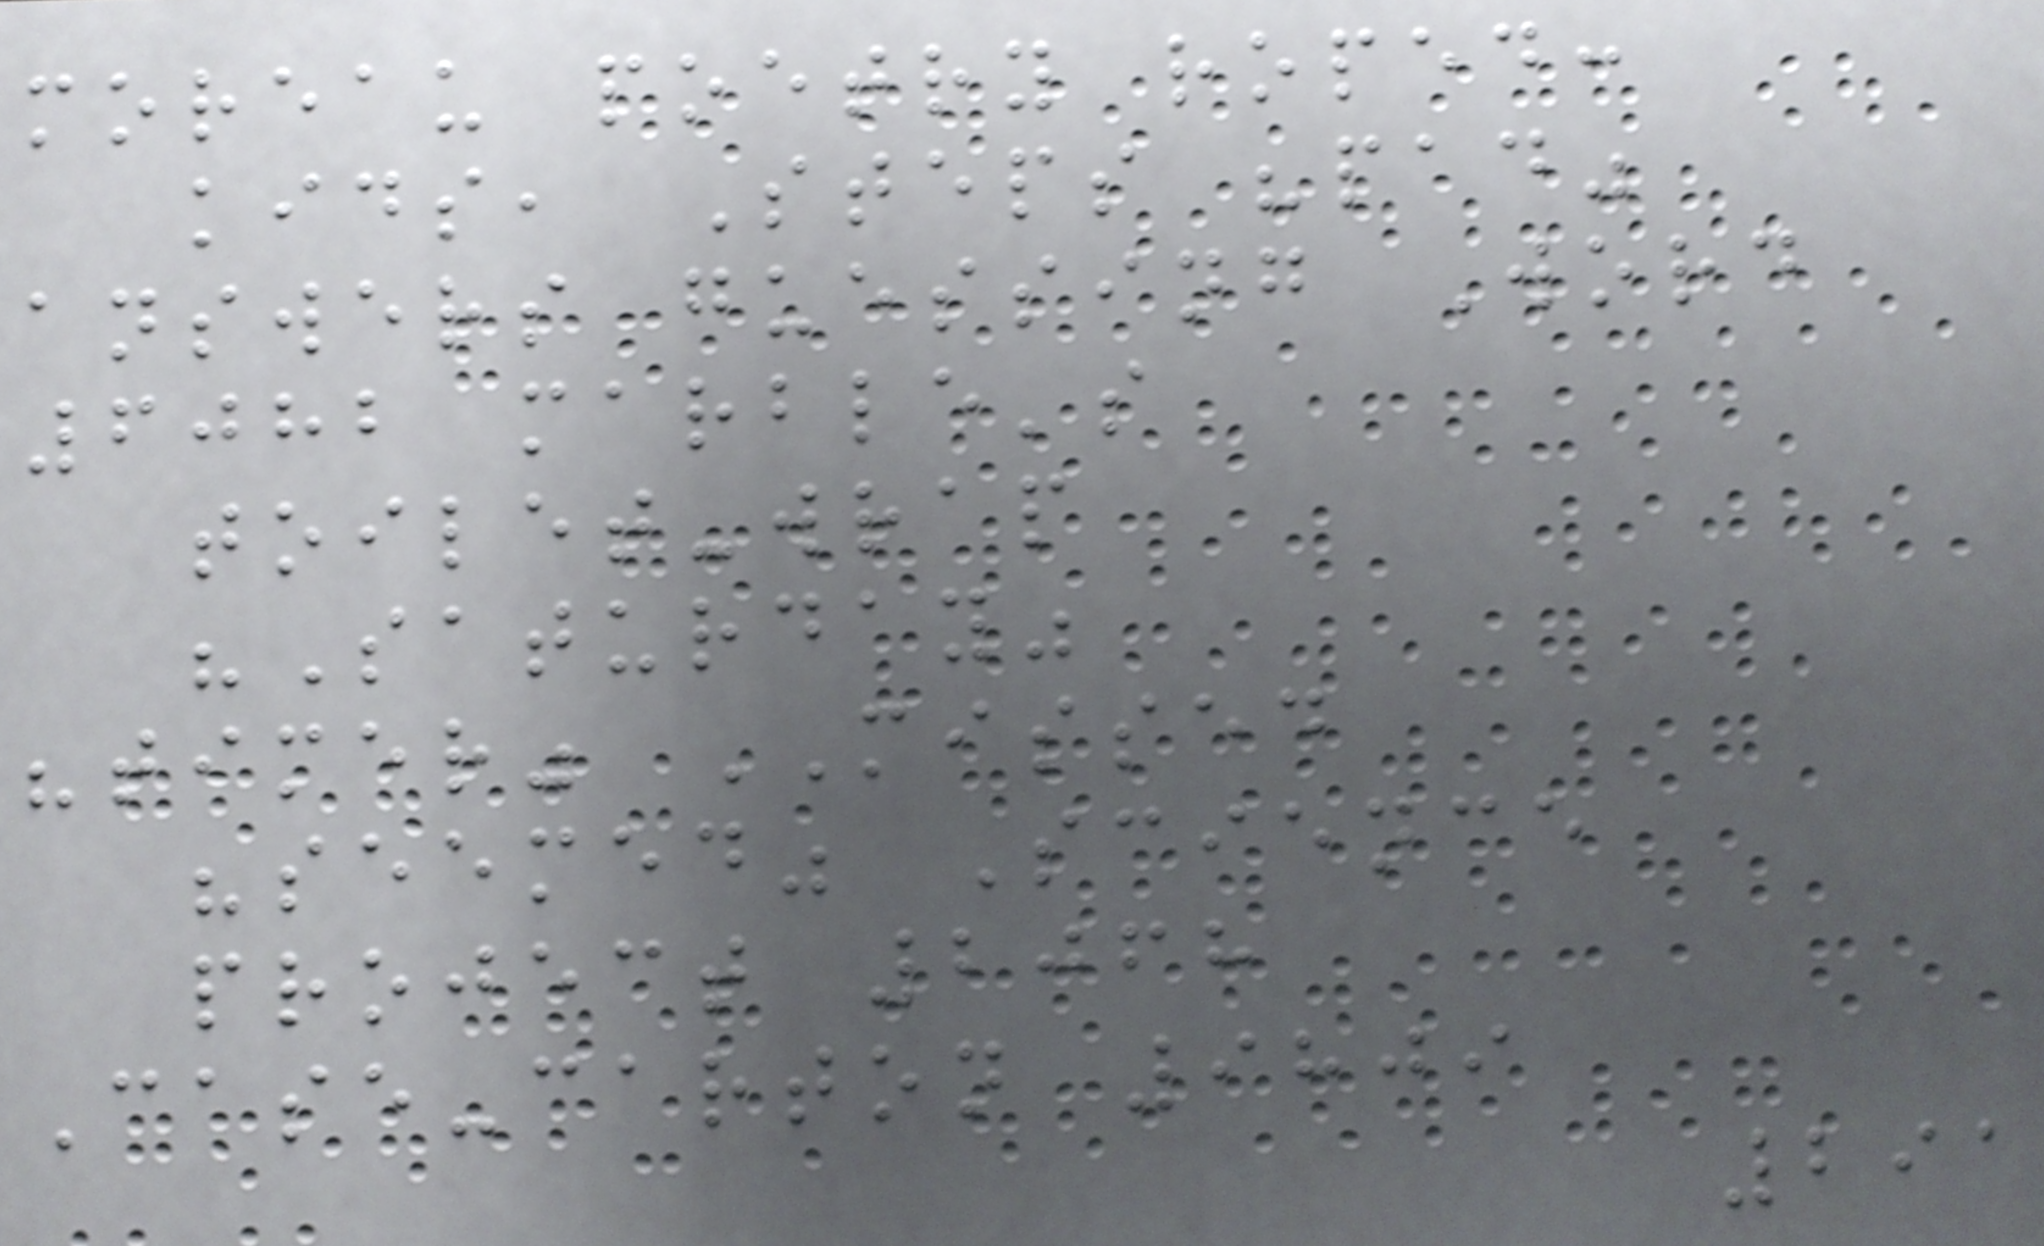moreau poetry roped:
kids, Steps "pad"
answers guessing Word
6082 marble's
toilet-wrap
"Saturday"
"timer" MISSED
"seemed" Science
project 2068
Case-carton 9809
291
